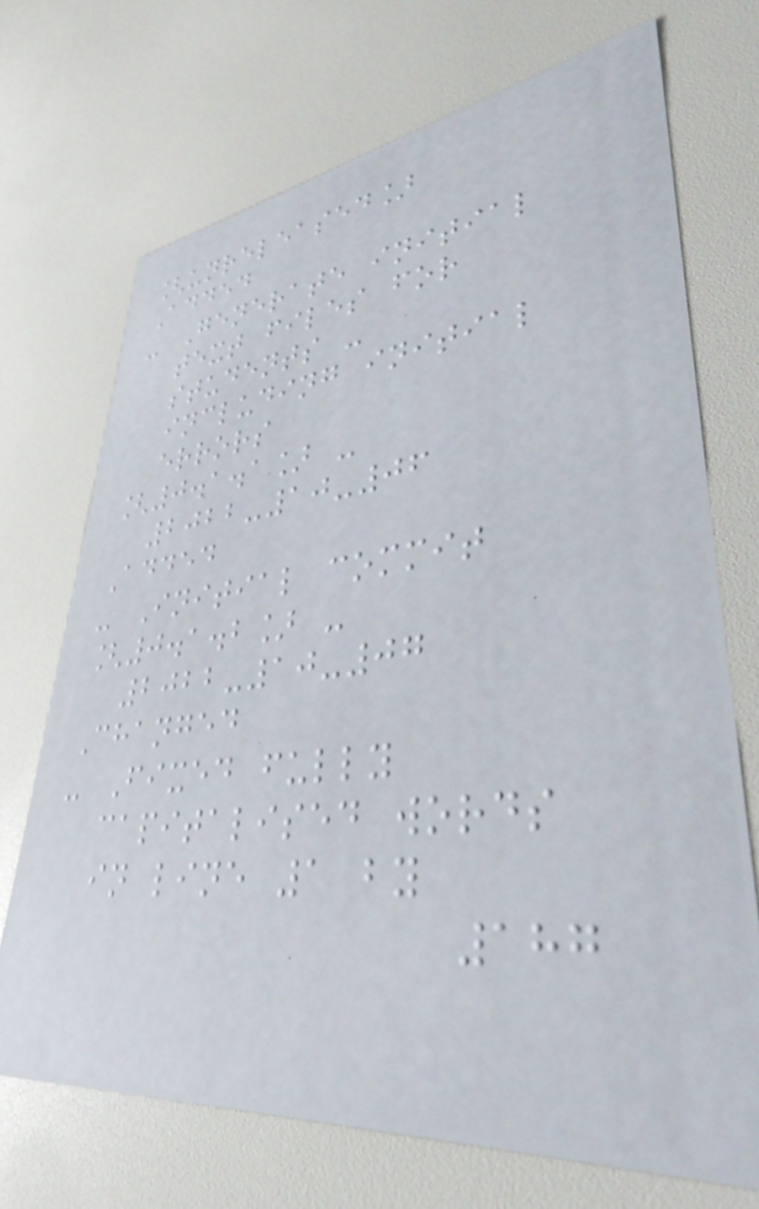[unreleased]
Added
- Generate initial
text files for
students -
including initial
errors
[0.1.1] -
2022-10-06
Added
- Initial commit
[0.1.2] -
2022-10-07
Changed
- Fixed fully
capitalised words
in line 1 by
187
